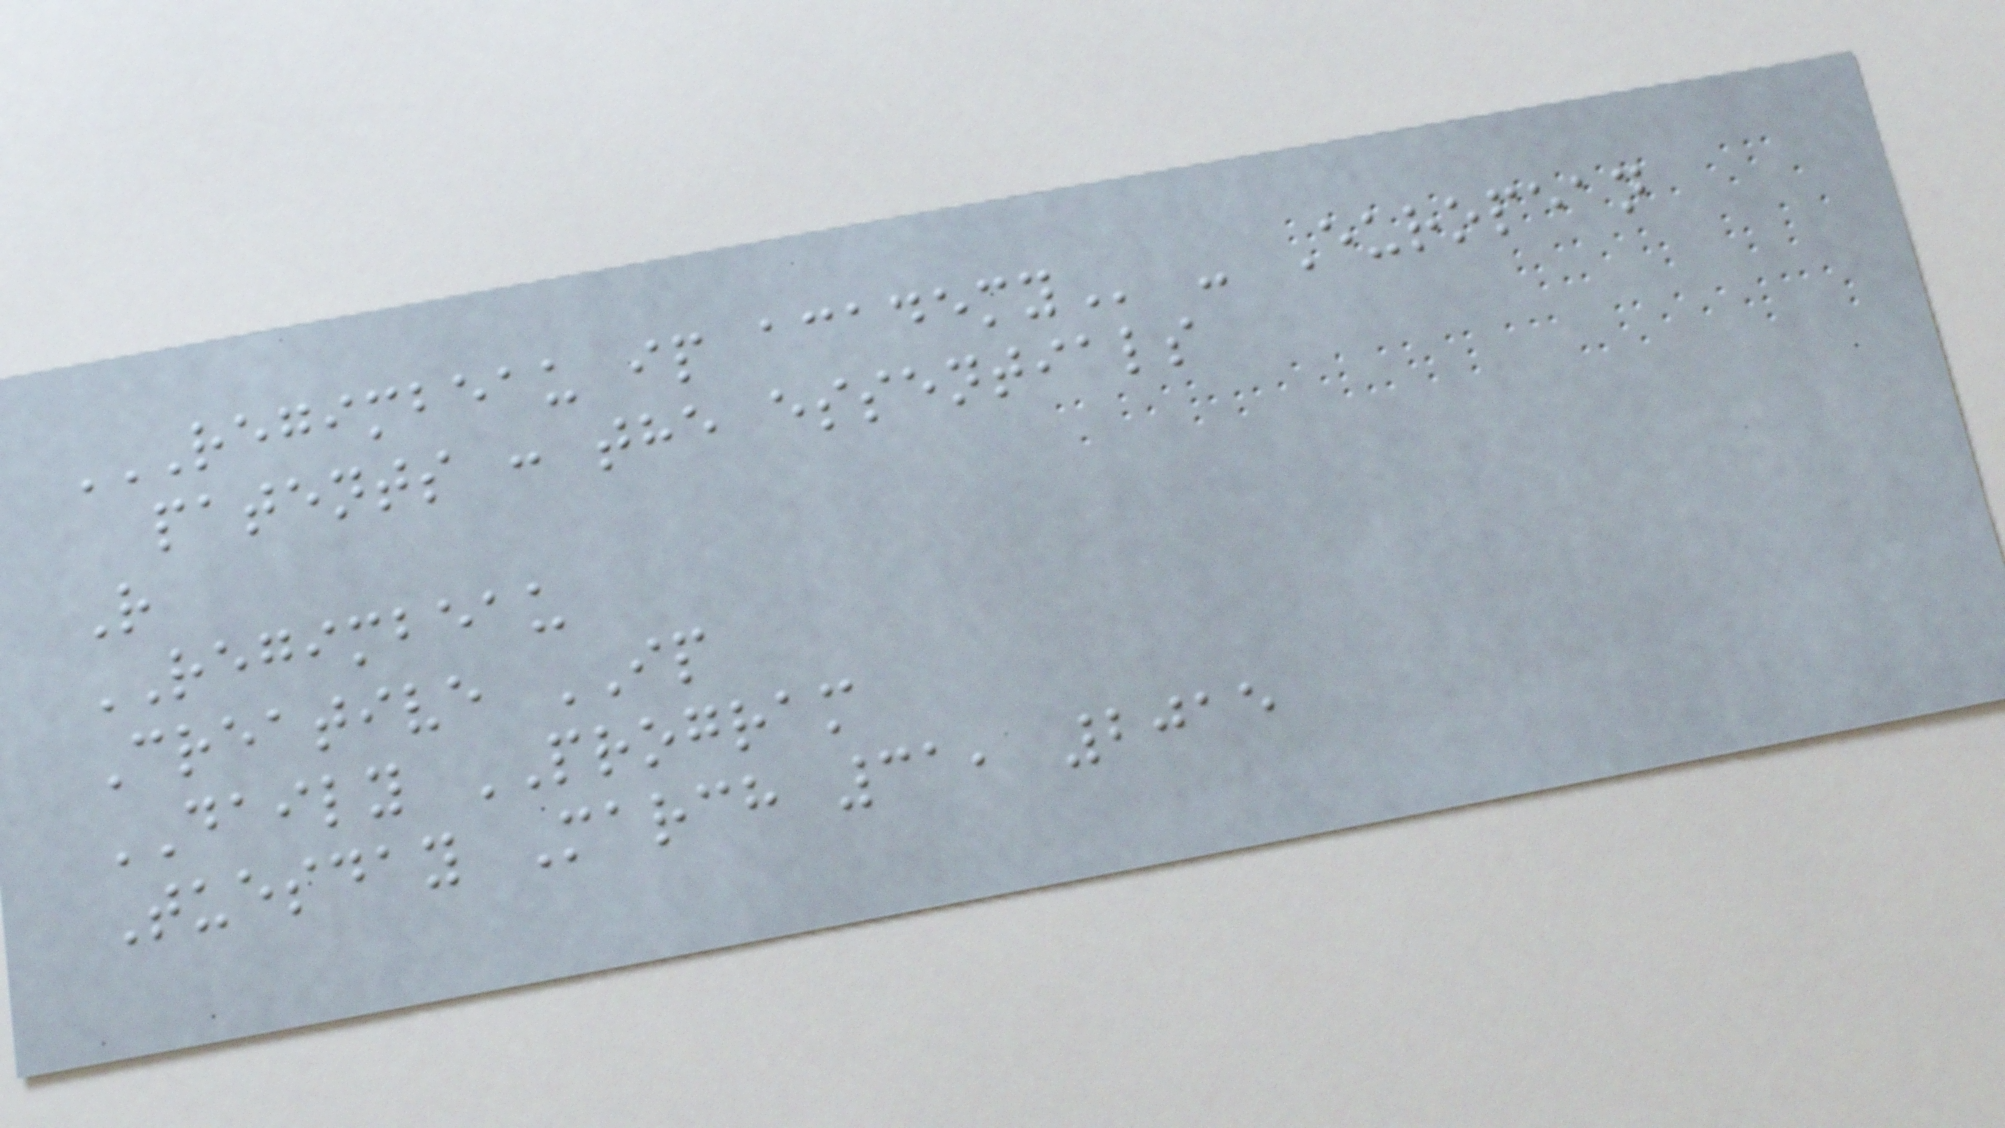REGIMBEAU IP ACADEMY - European
patents : the essentials
R
REGIMBEAU
Creative IP
DAILY PROGRAM
Tuesday March 31, 2015
